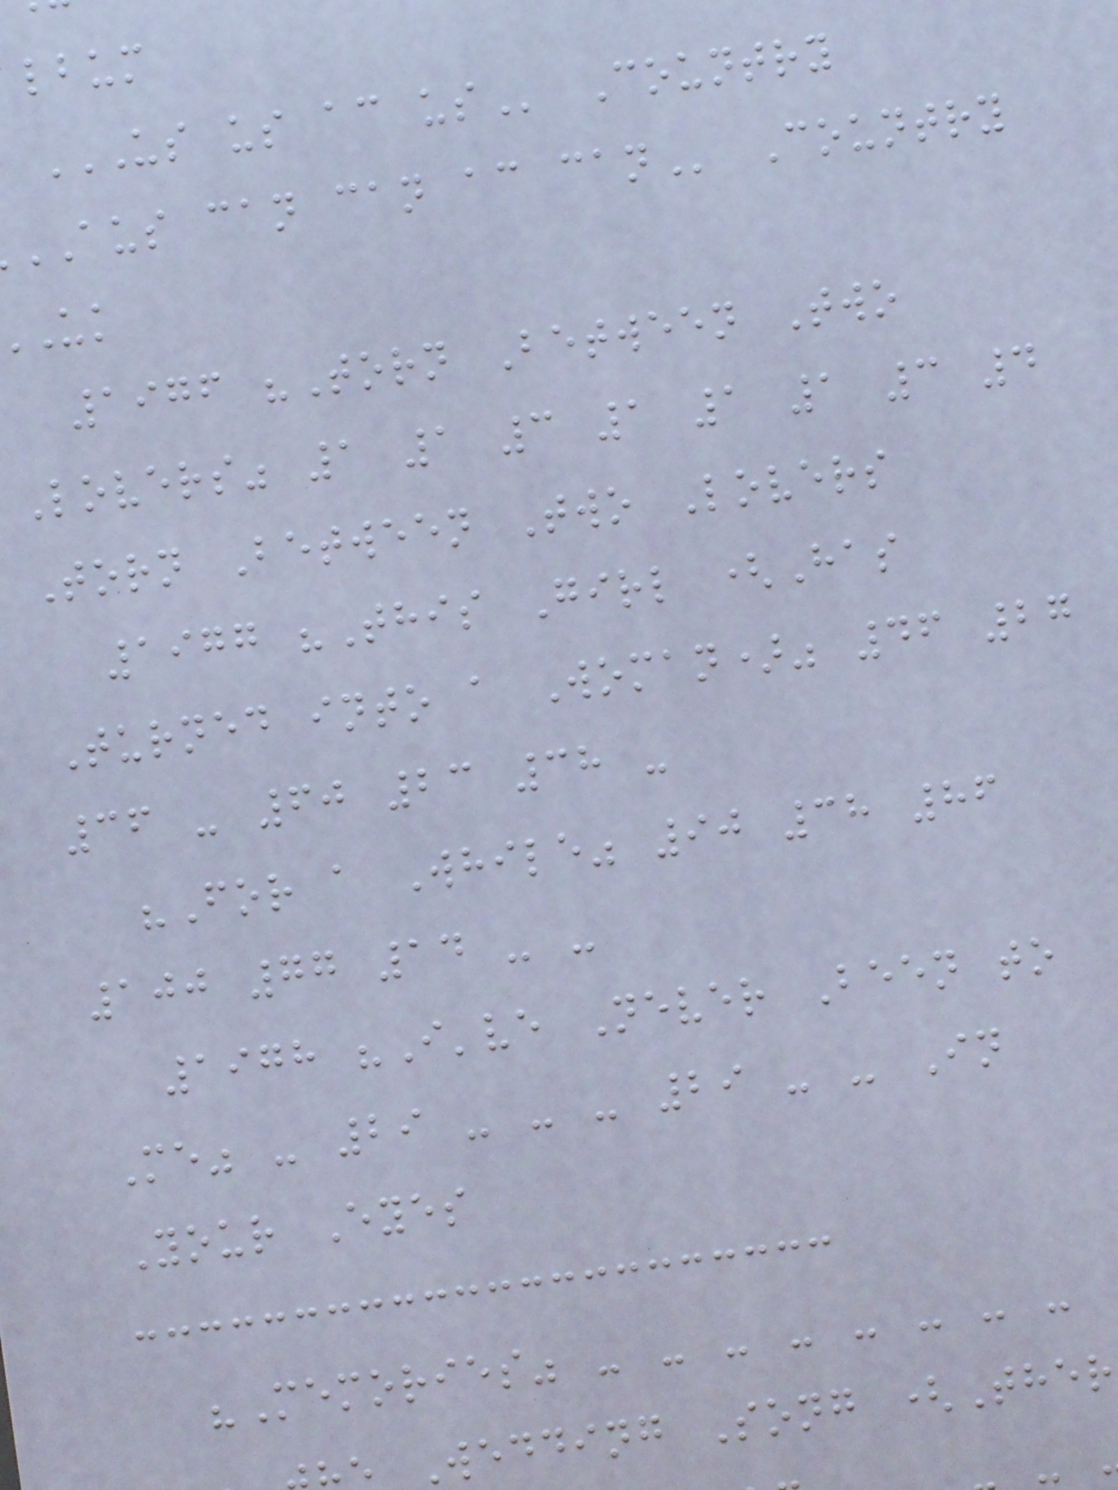lbum
US US AC US Country
AUS can can ac
1976 "Torn Between Two
Lovers" 1 1 3 1 1 1 3 4
Torn Between Two Lovers
1977 "This Girl (Has
Turned into a Woman)" 46 27
36 - 60 23 38 -
"For a While" 90 38 86
100 77 14 - -
1978 "I've Never Been to
Me" - 29 - - - 29 - - In
Your Eyes
"Memories" - - - - - - - -
Wedding Song (Ther
